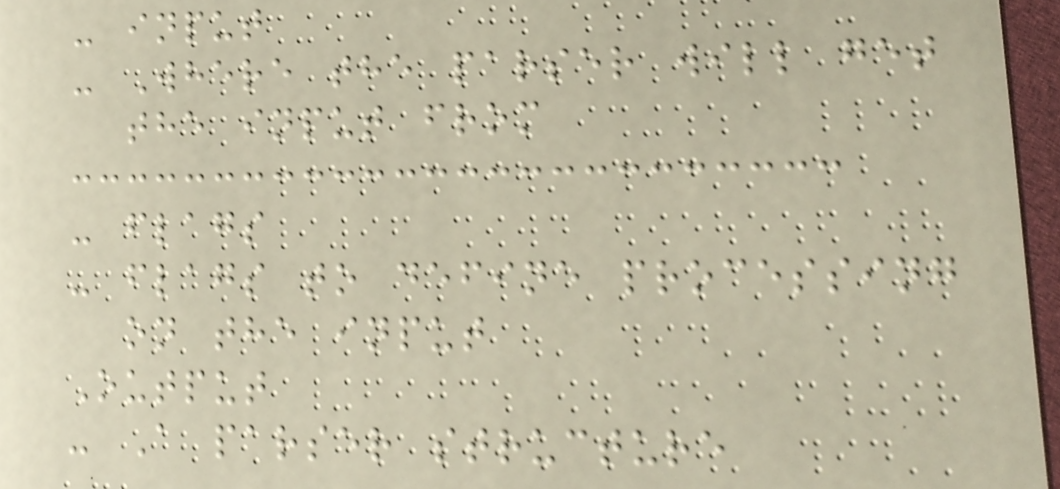- input
- Where the parser will get
the input from
- flags
- flags to define processing
on the input
Output
- A parser structure
